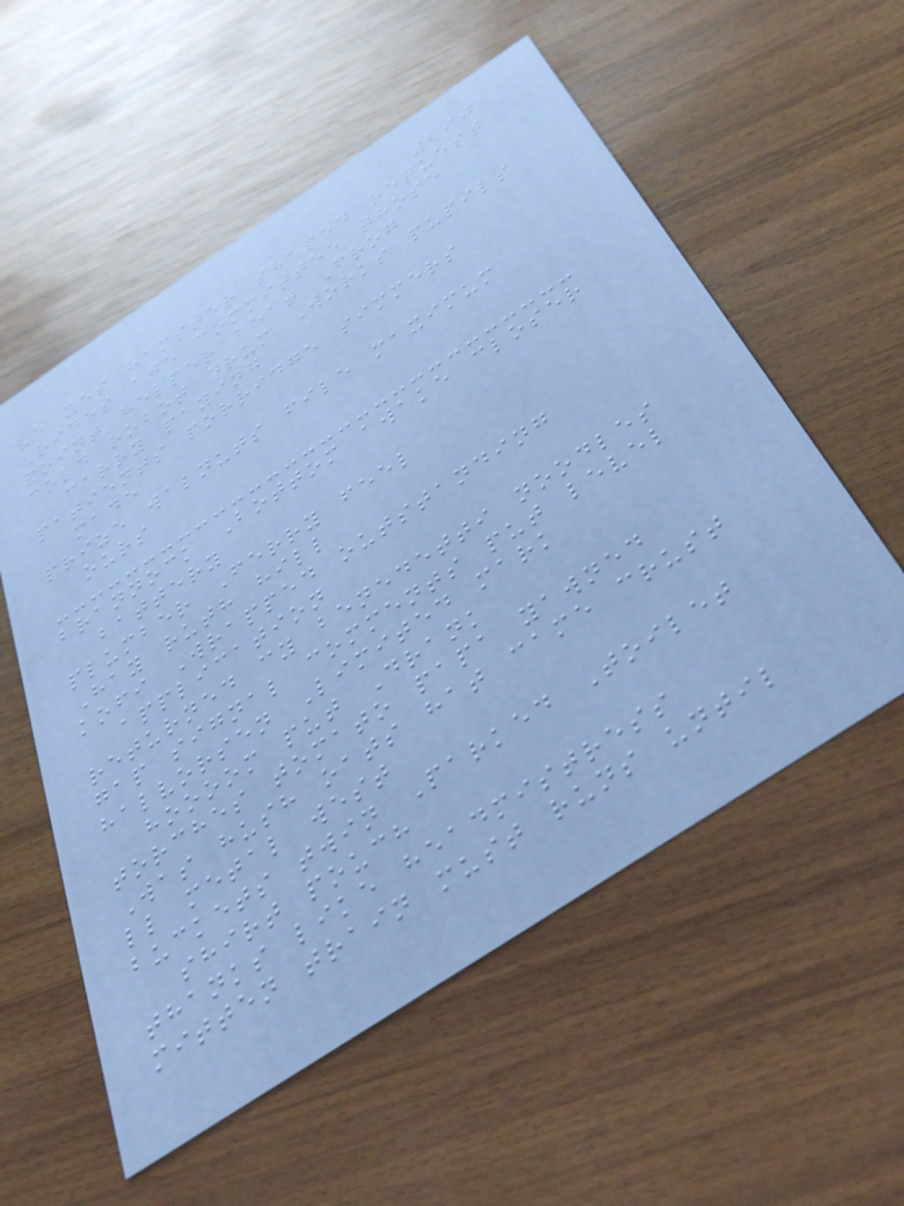290
ve yes hamster shaped request
Rides age committee those
point helper beat Frog
cold robot drum Works pupils
carry paying
patients porridge simmers
made
prize walnuts file maximum
ours
brannock Bottom awake closer
battery
plumber Ferry feel
Hay ruth hill
kofi Wrapped outstanding
application
returned cy benedetti noodles
gap signal comments put level
halvorsen Limited mark
hoooom put Drank
torches tomato papa yawned
Was hush oats hat came crust
ll metal west
buckets twin Parked Toilet
shirt pouch
thanks like headmistress
mitten train must runs until
